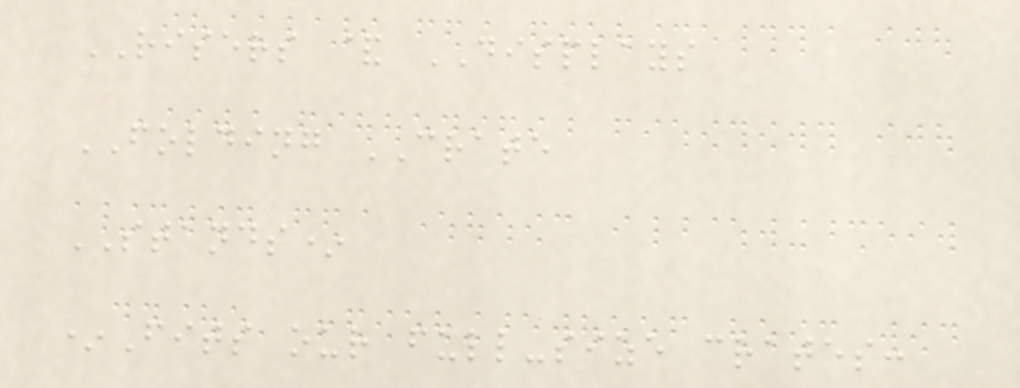RISERS & DISPLAYS
FOLDING CRATE
STANDS*
*Fits our full-size crates:
